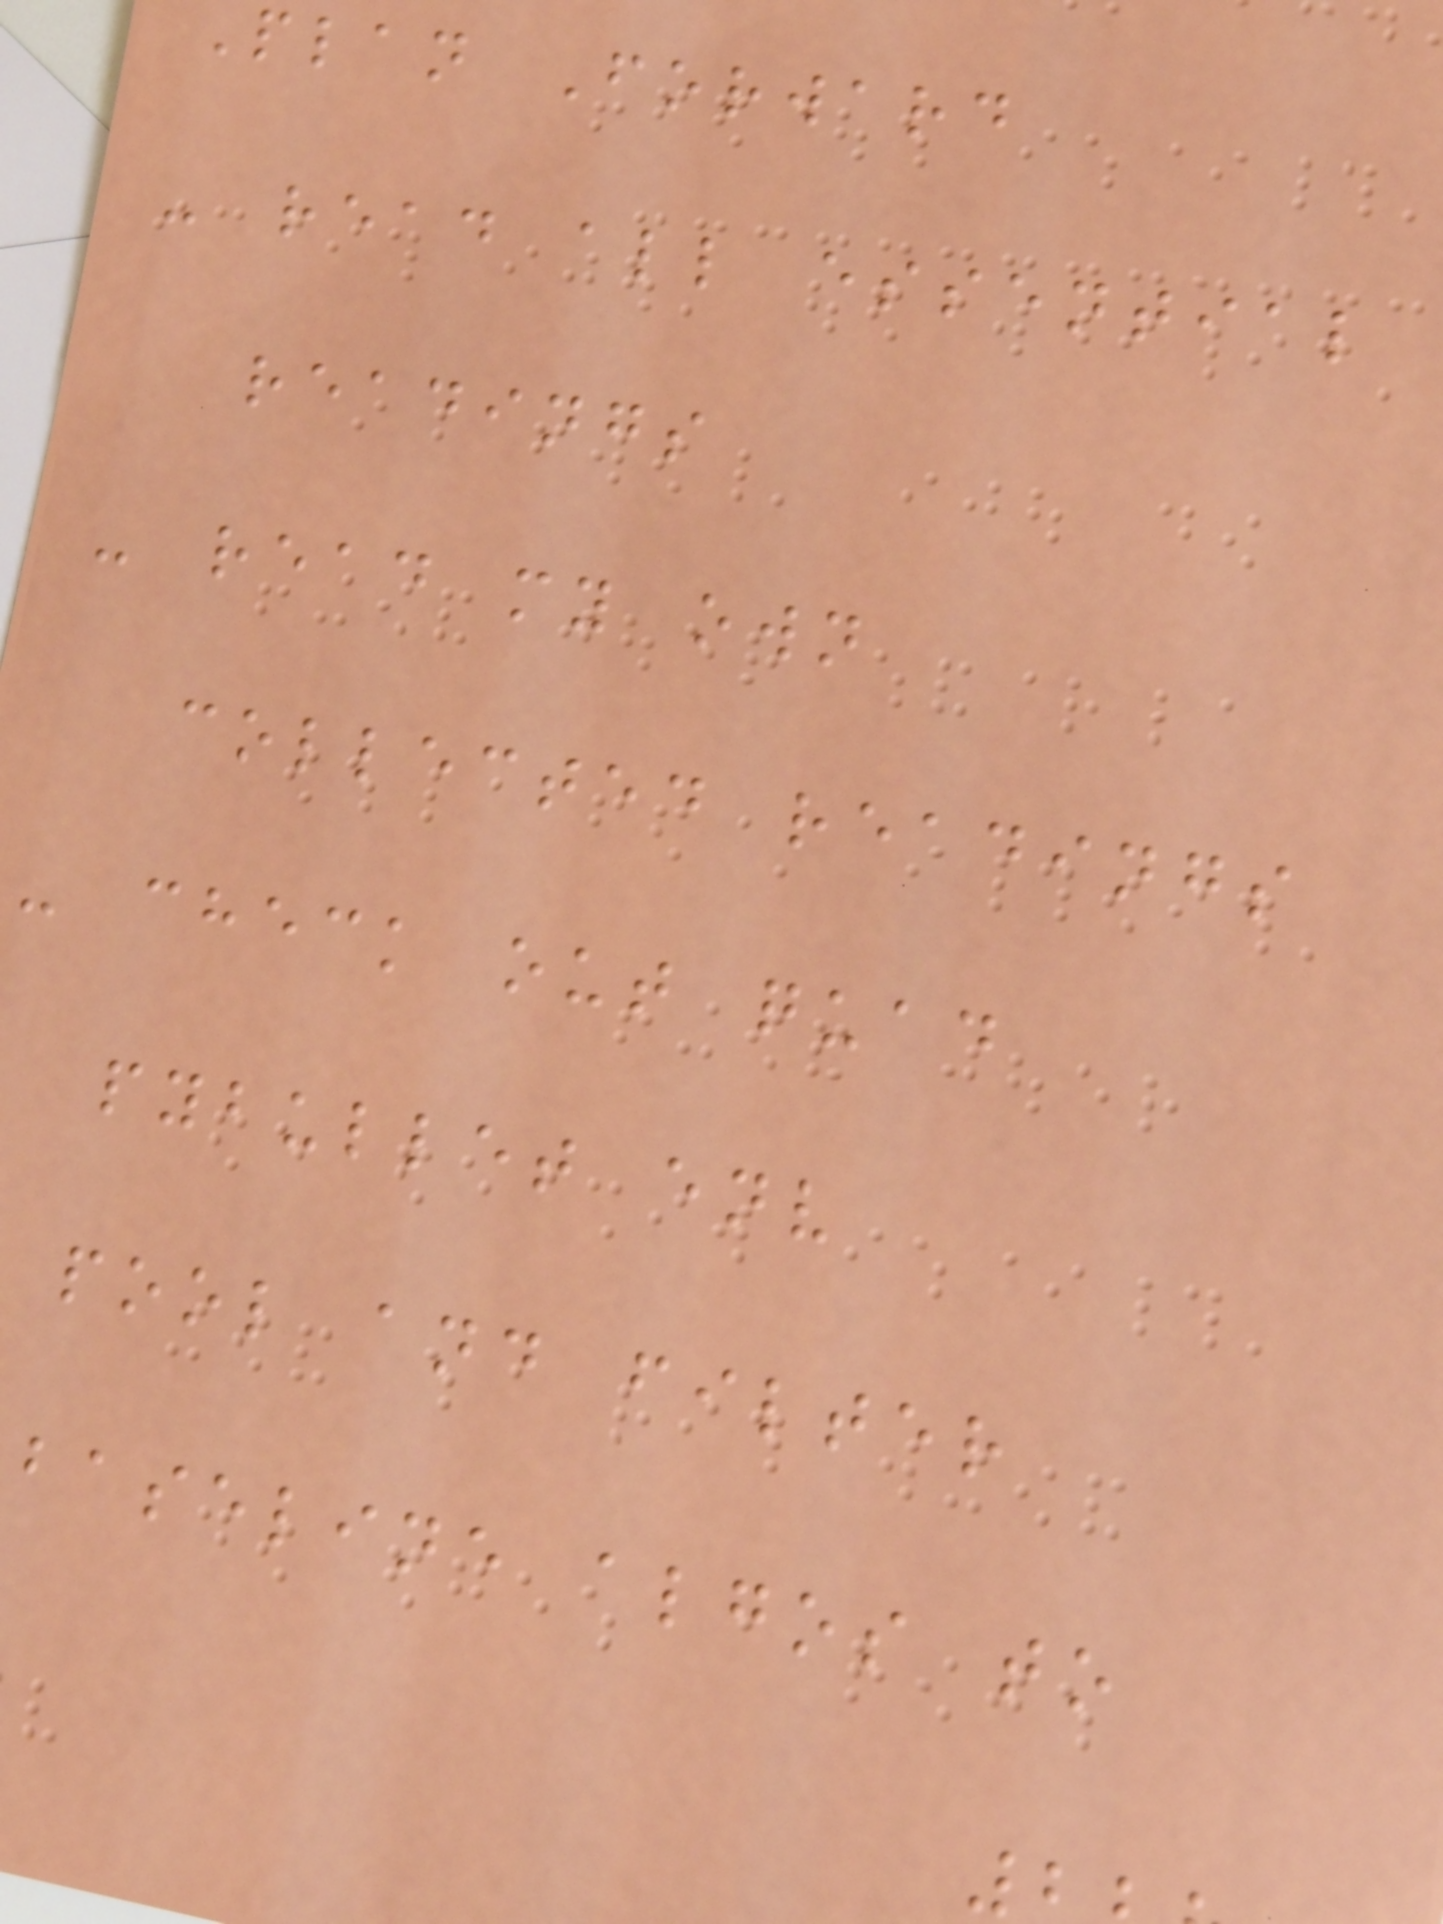plan Forward
- read all essential
readings
- read my own
collected readings
- check out quad
pybullet env
pool and filter
baseline algos to
